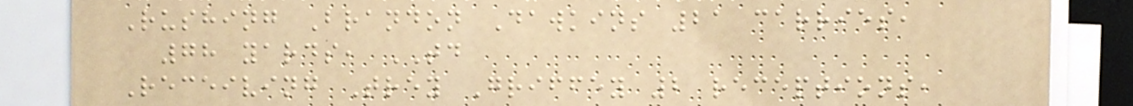Rushing Brandon Dawkins 21 carries,
78 yards, TD
Receiving Trey Griffey 2 receptions,
